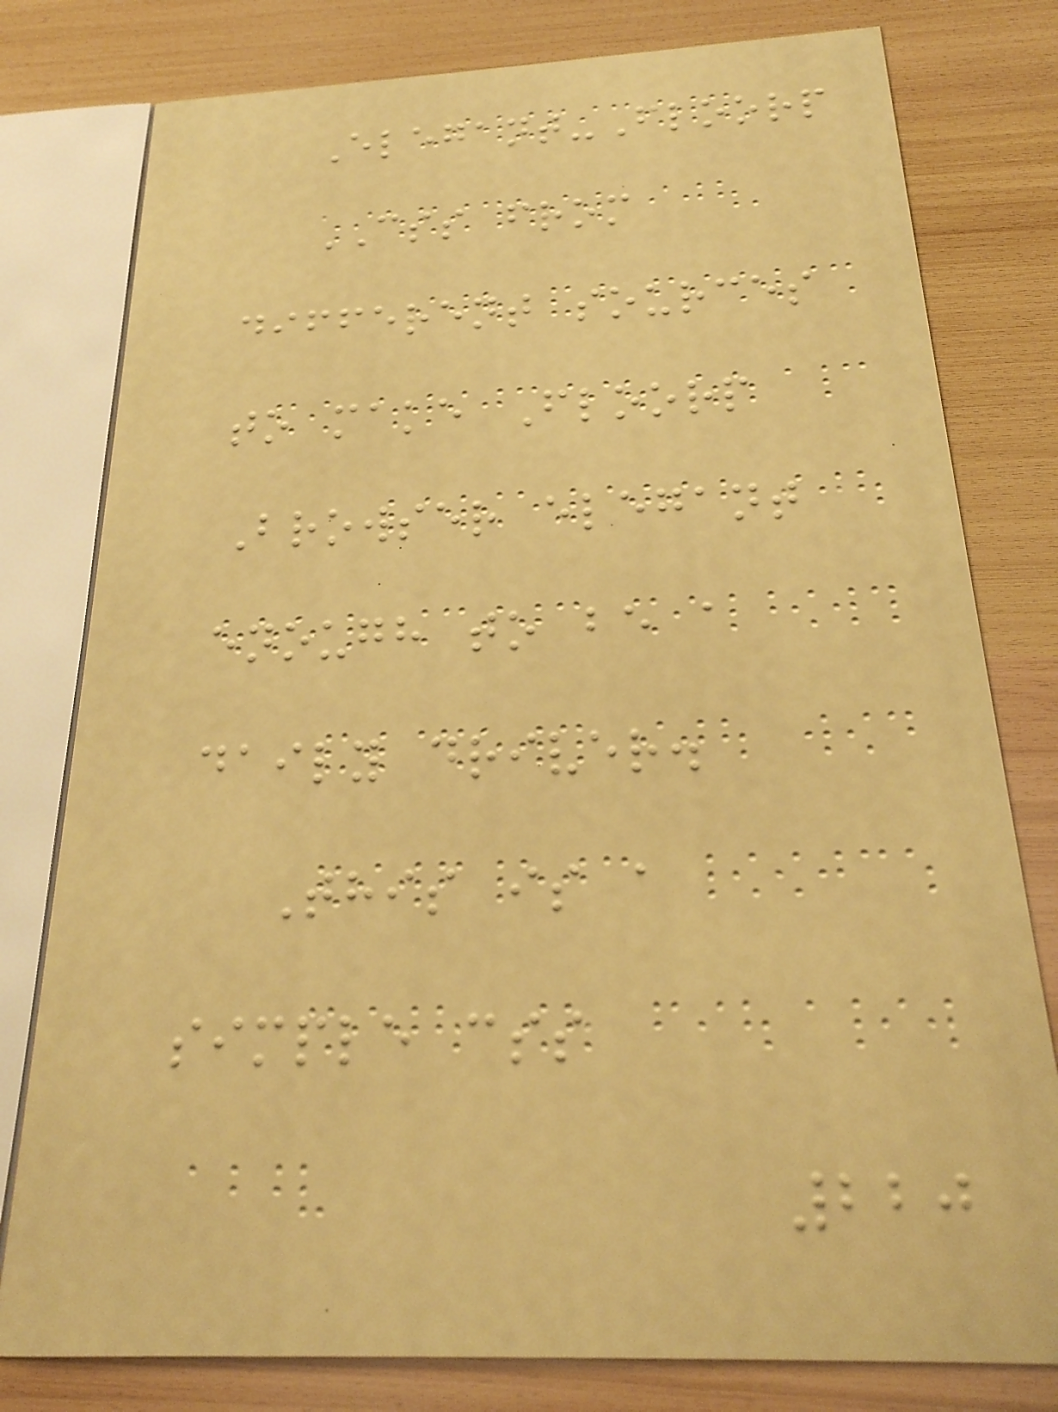Elegant-Floorp
CSS from
different sources
to make Floorp
Browser elegant
enough to be a
daily driver.
This is a
simple css
220
